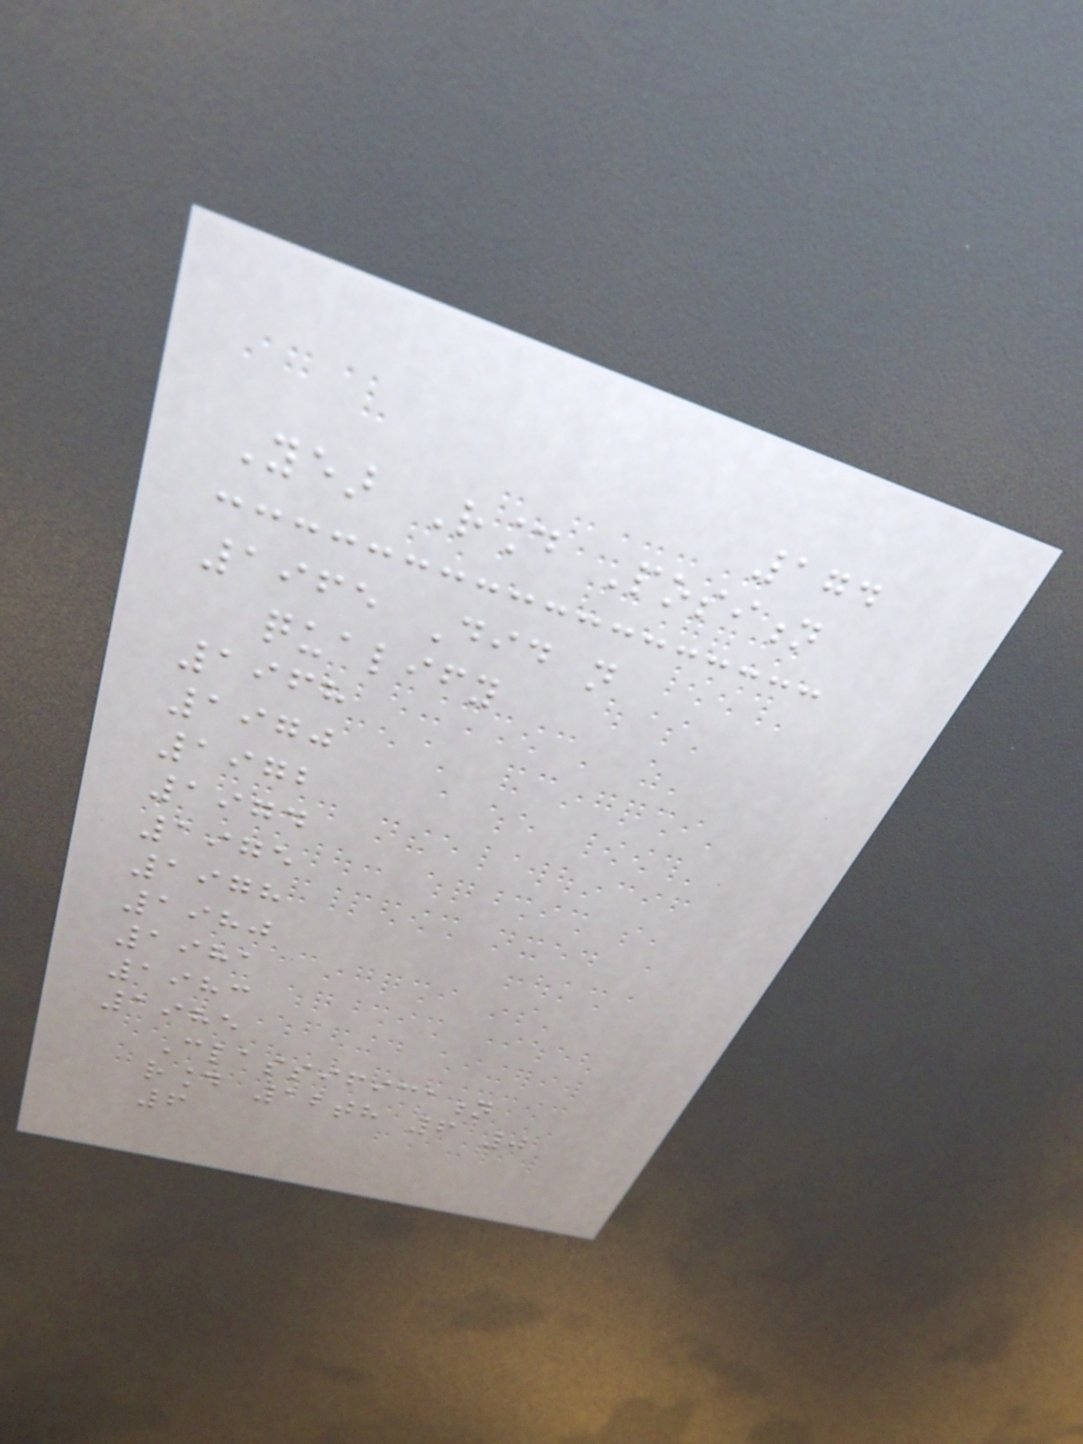174
Year Round Position
1965 Did not
qualify
1968
1970
1972
1974
1975
1978
1980
1981
1983
1985
Classification
round 12th 6 0
6
